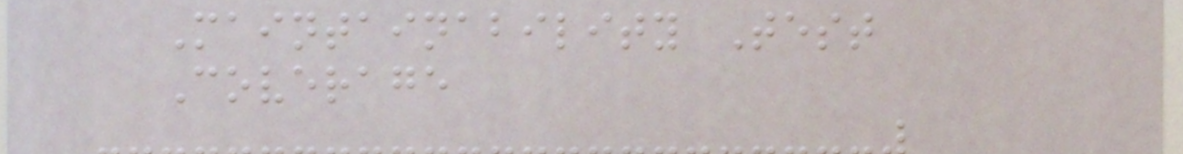Maintainability Test
Coverage
